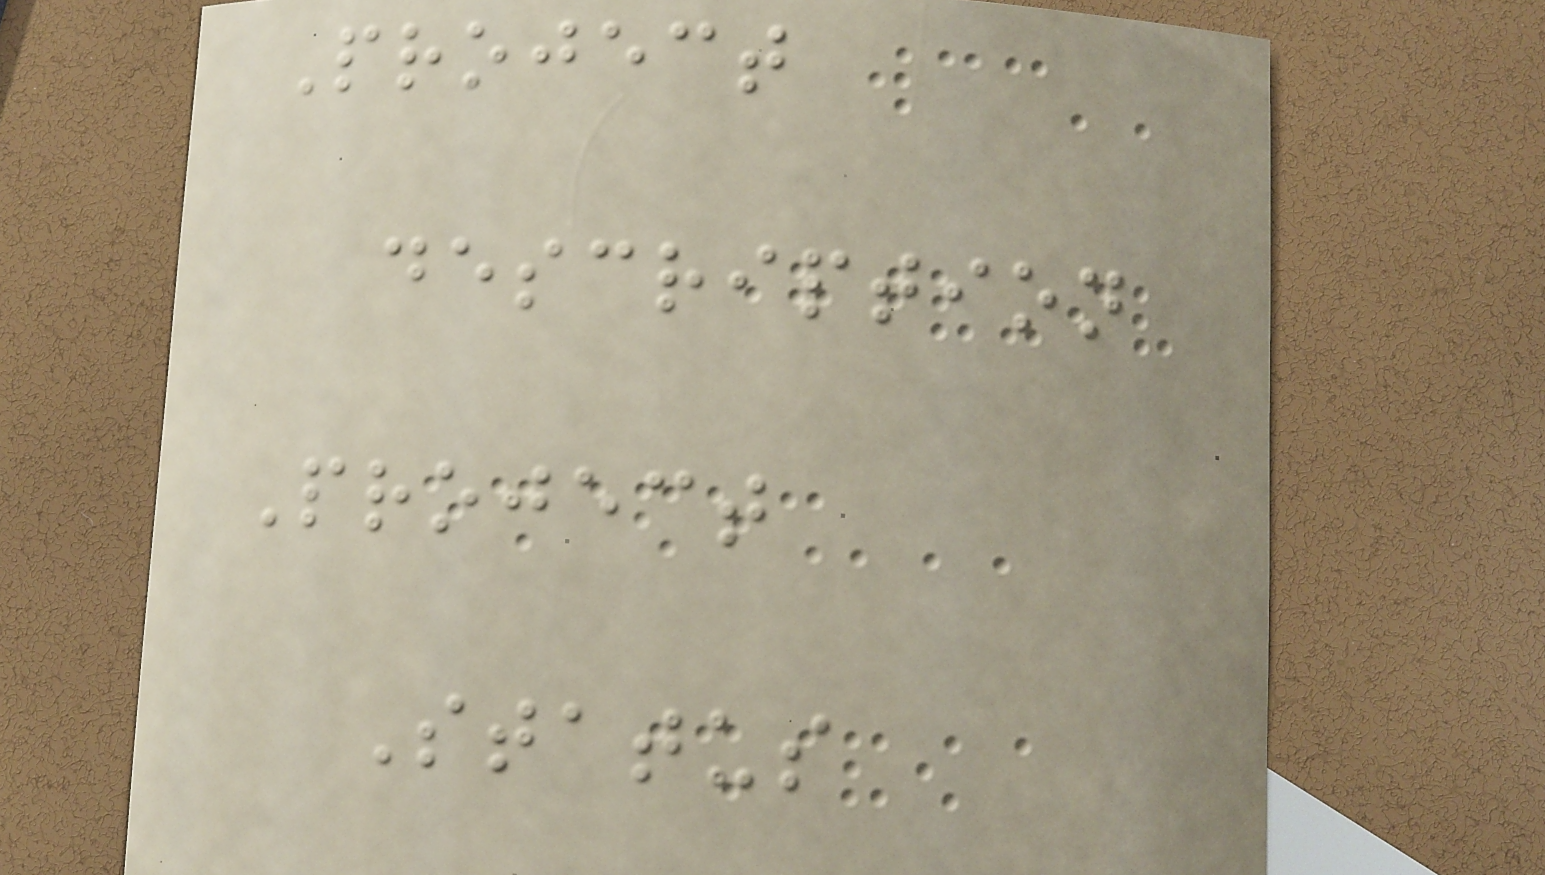Project
description
Project
Status
